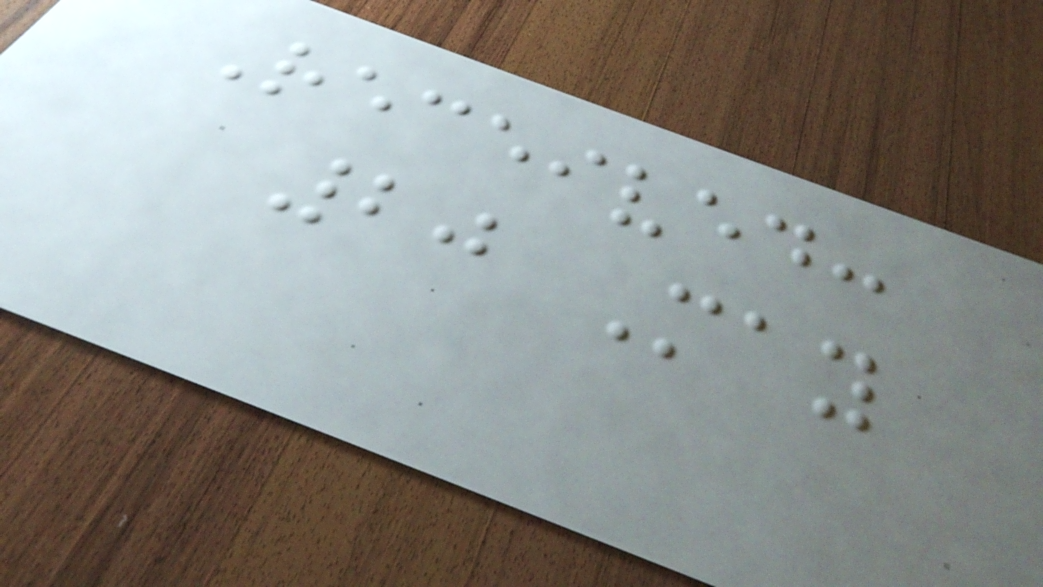Received:
20 May
